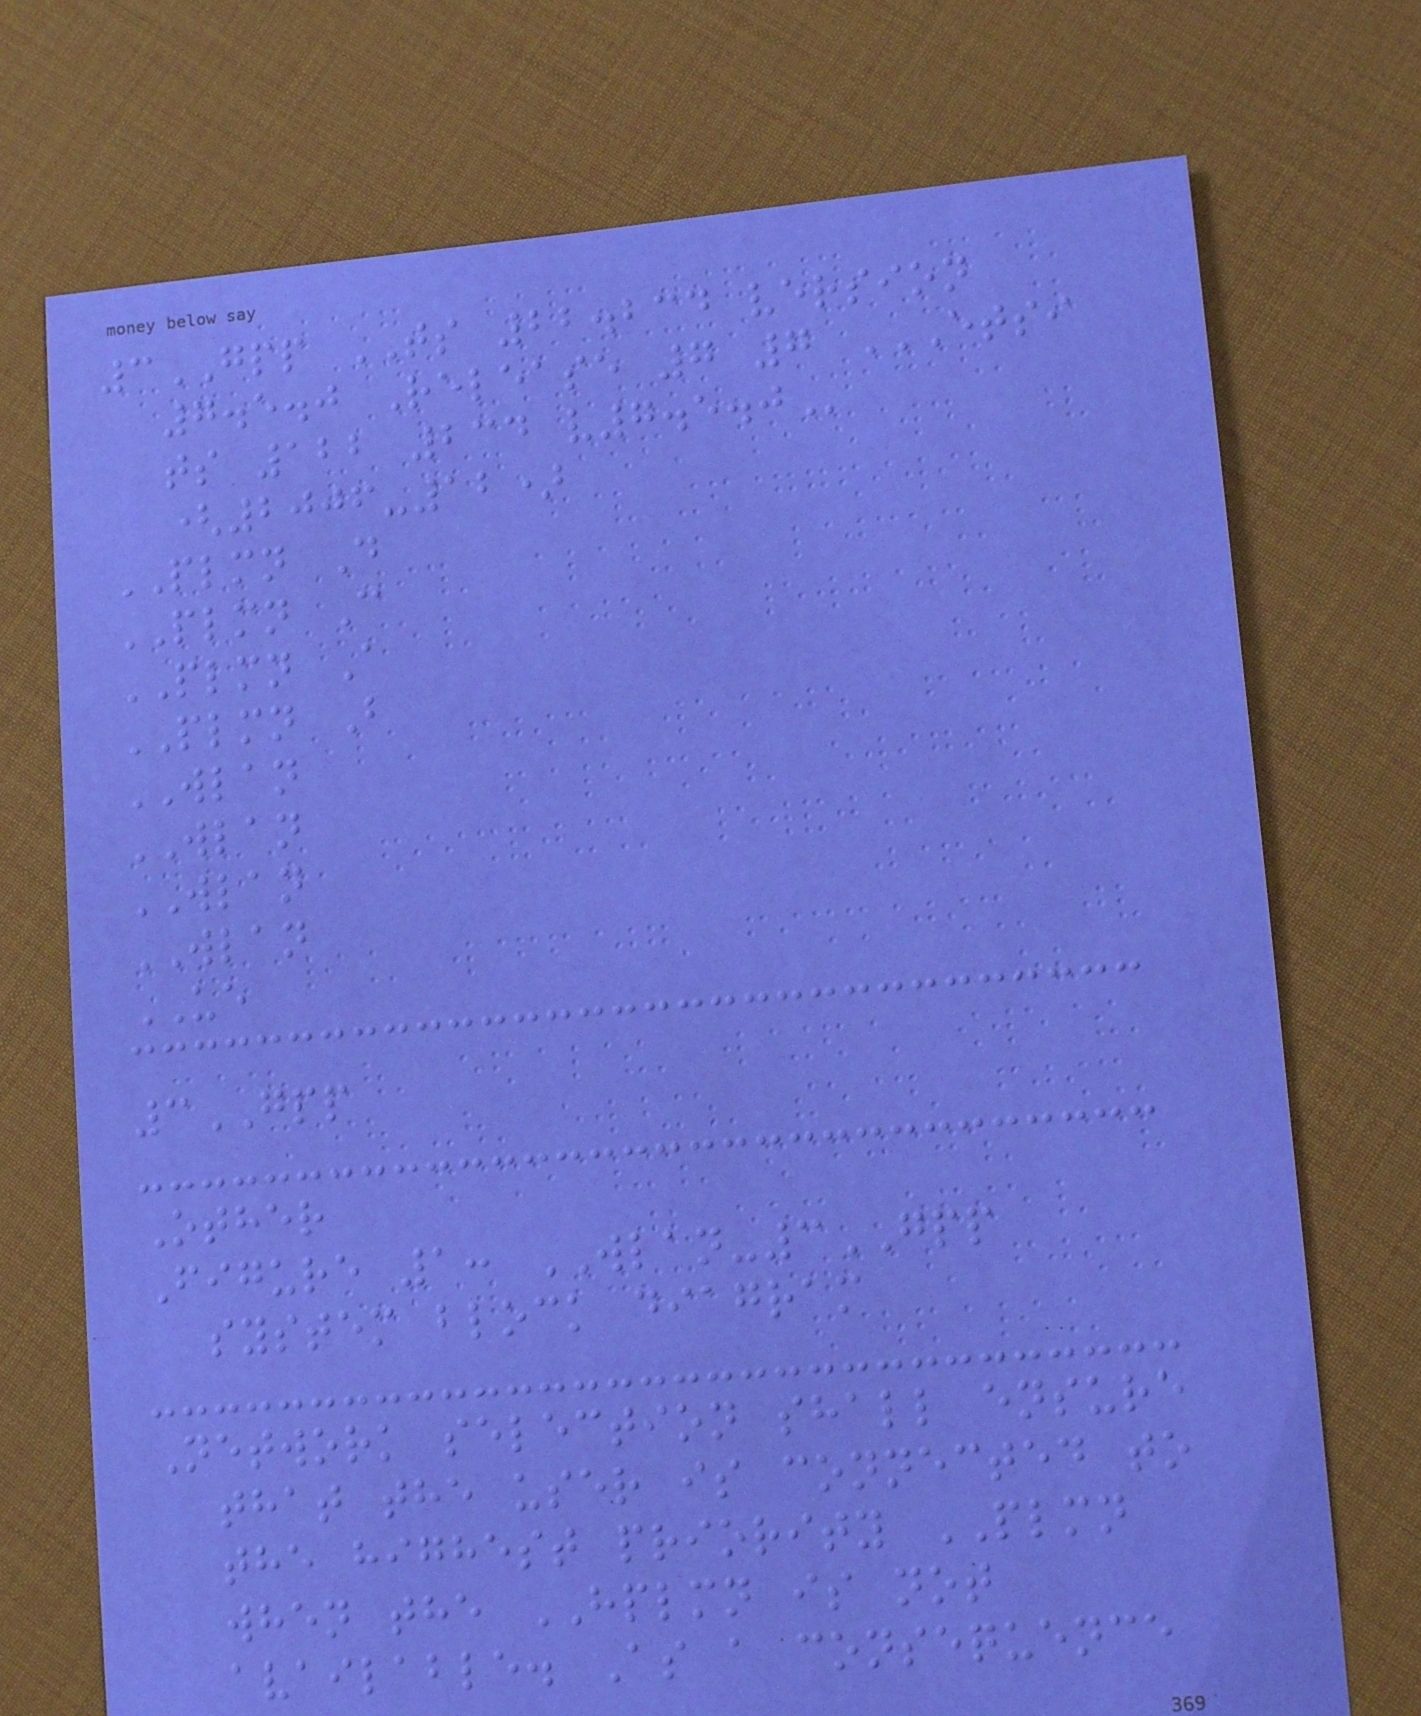3GPP TS 22.234 version
7.5.0 Release 7 7 ETSI
TS 122 234 V7.5.0
(2006-12)
PLMN D
PLMN C
PLMN A
PLMN B
WLAN
WLAN
WLAN
WLAN
UE
3GPP
Other
Figure 1: WLAN-3GPP
system block diagram
Network selection shall ensure
that the user is connected to
the highest priority PLMN
when the HPLMN is not
available. As a consequence
